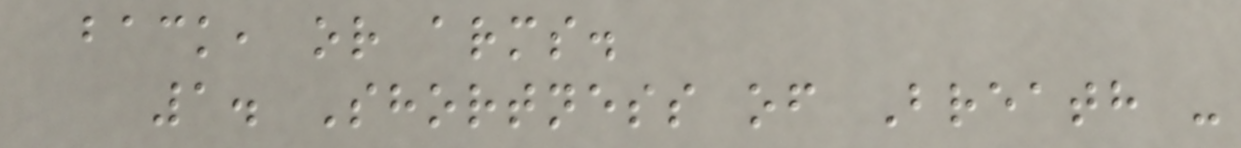back, or arms.
1. Shortness of Breath -
